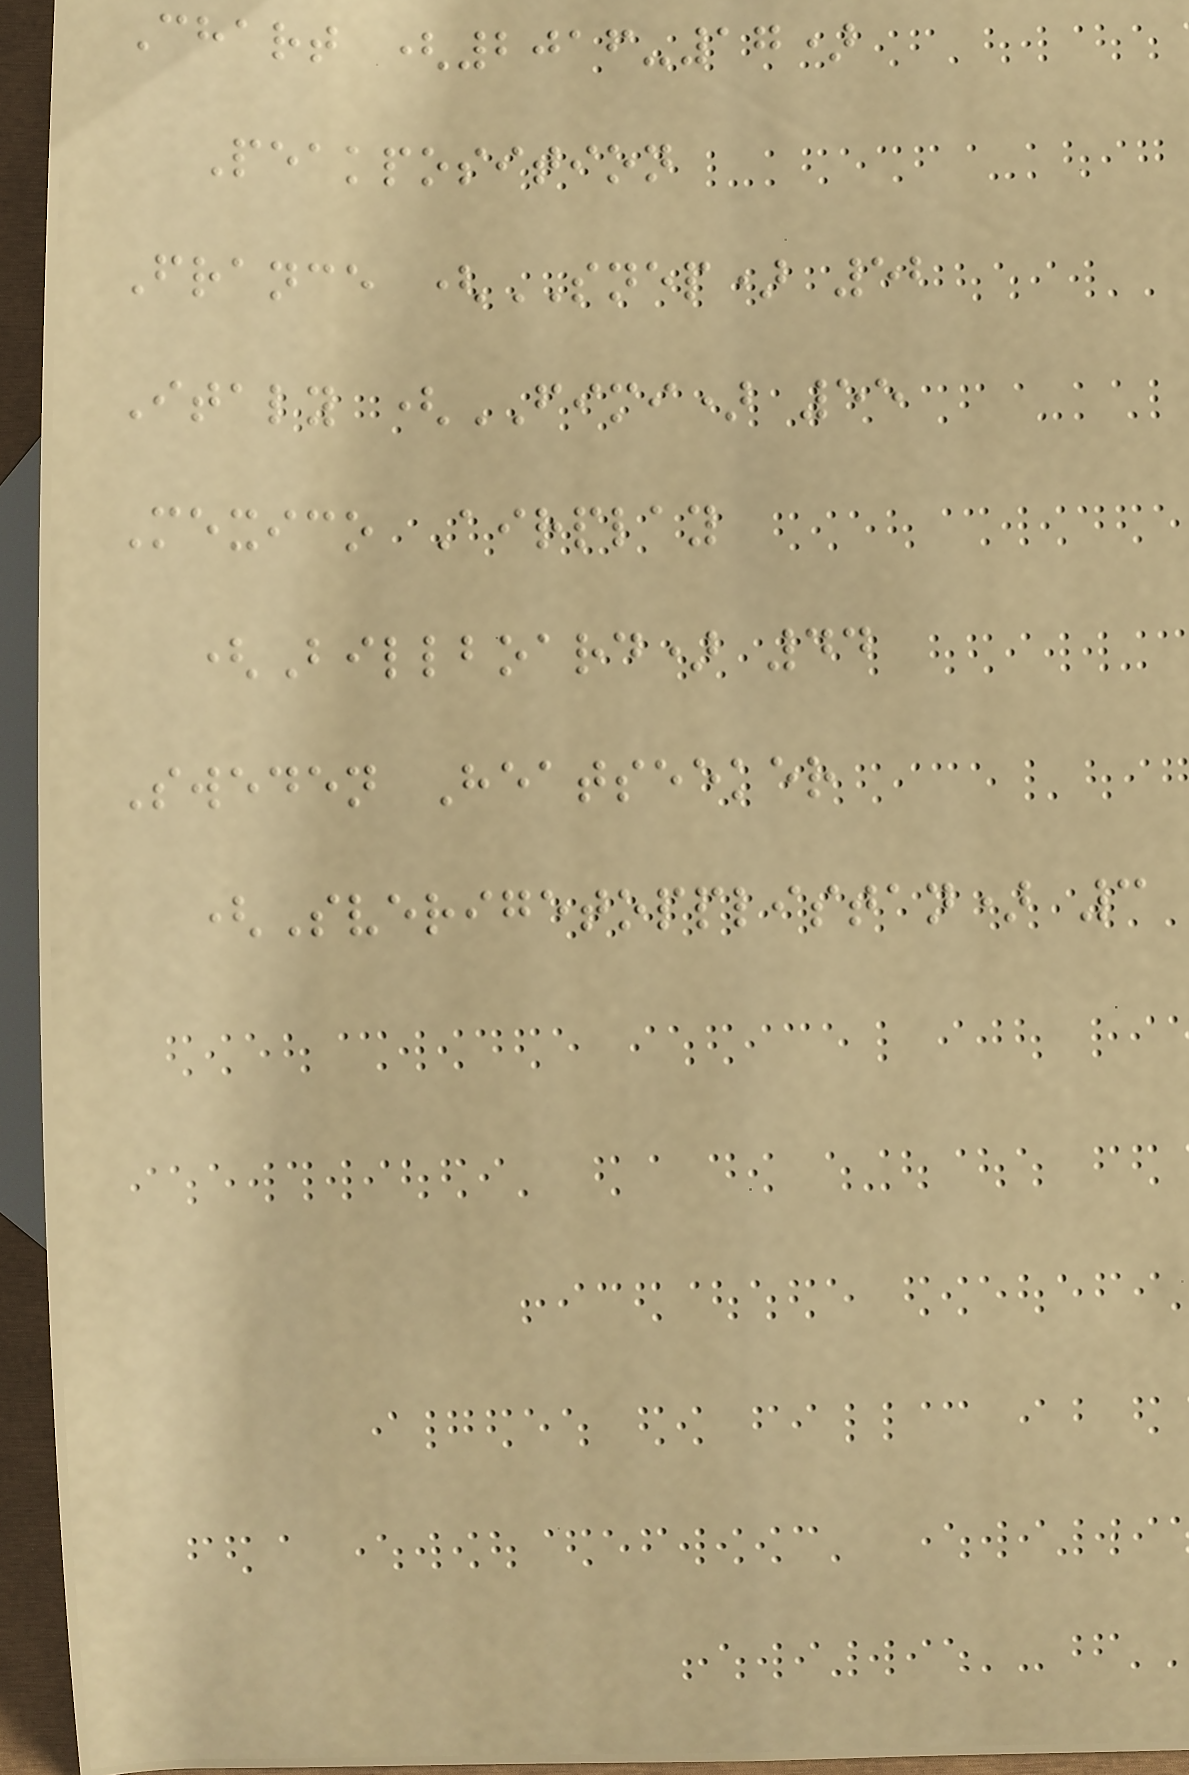Chart (2016-17)
Peakposition
France (SNEP) 52
Italy (FIMI) 55
Mexico Airplay
(Billboard) 44
Sweden Heatseeker
(Sverigetopplistan) 3
